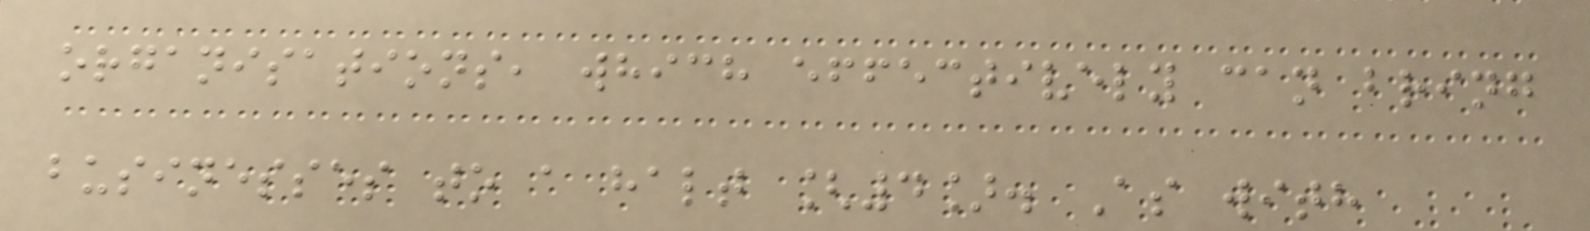organisations, which effectively can bring
businesses to a halt [4]. As with
